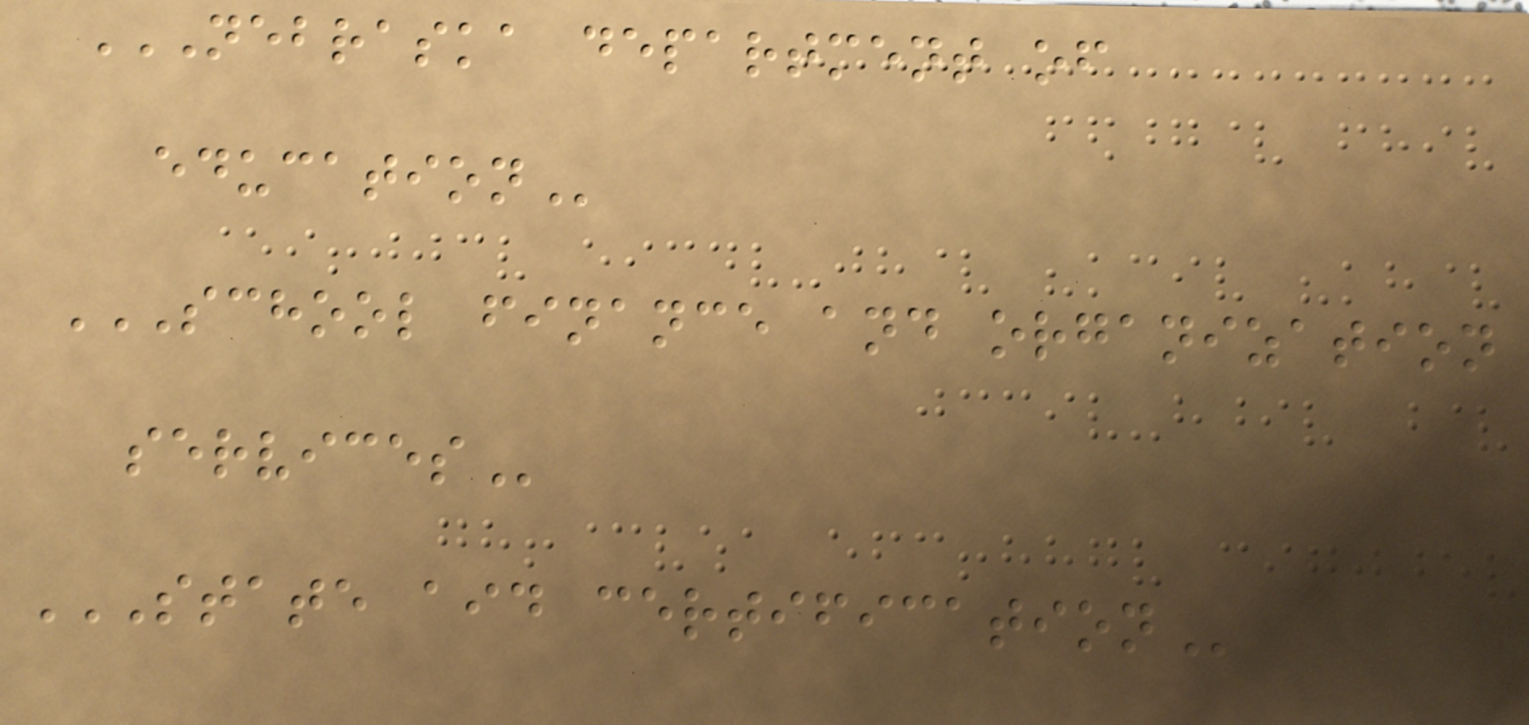NEBRASKA DEPARTMENT OF
EDUCATION
SCHOOL FINANCE AND ORGANIZATION
SERVICES
STATE AID CERTIFICATION
